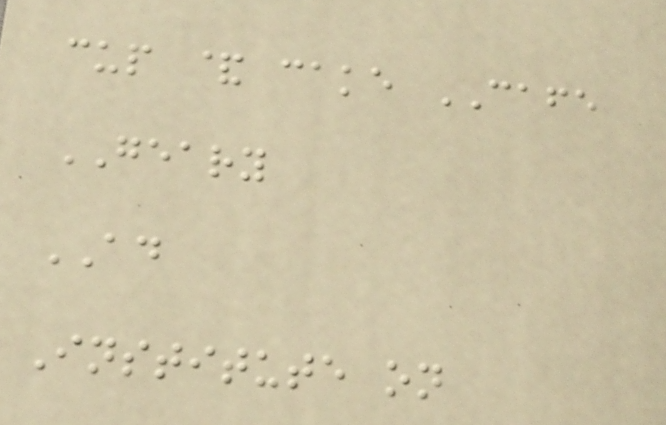cup & cake CAFE
GEARY
AD
Institute on
